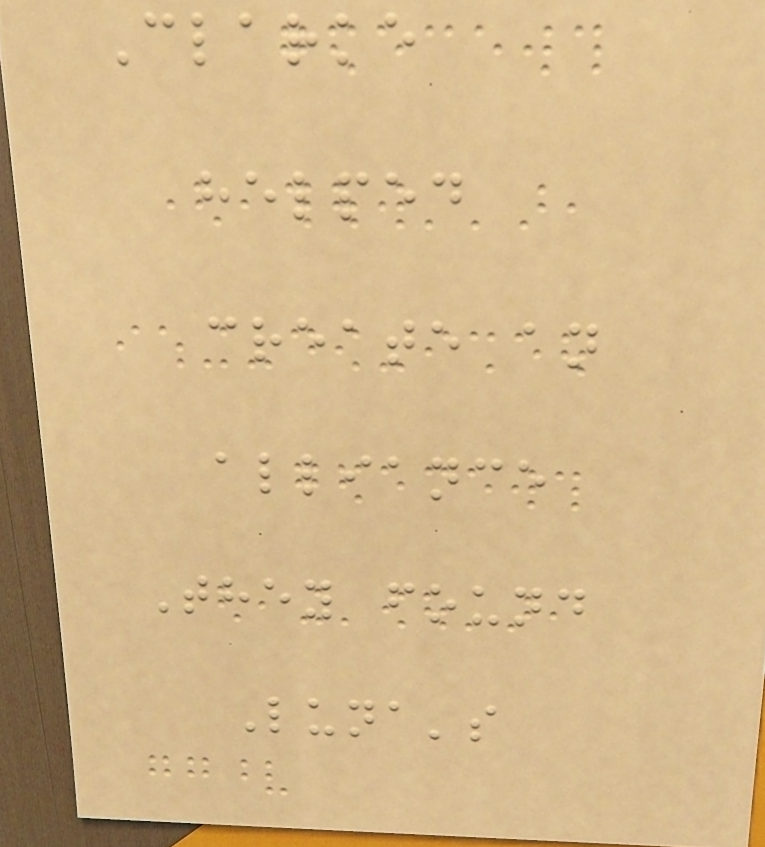Clarke
helped
create an
alliance
They found
Luna's
